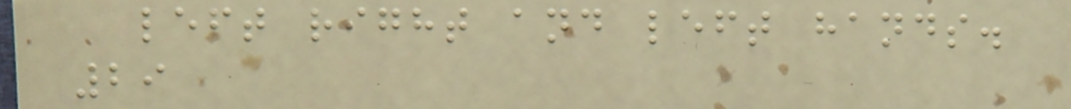left right and left hands.
29
